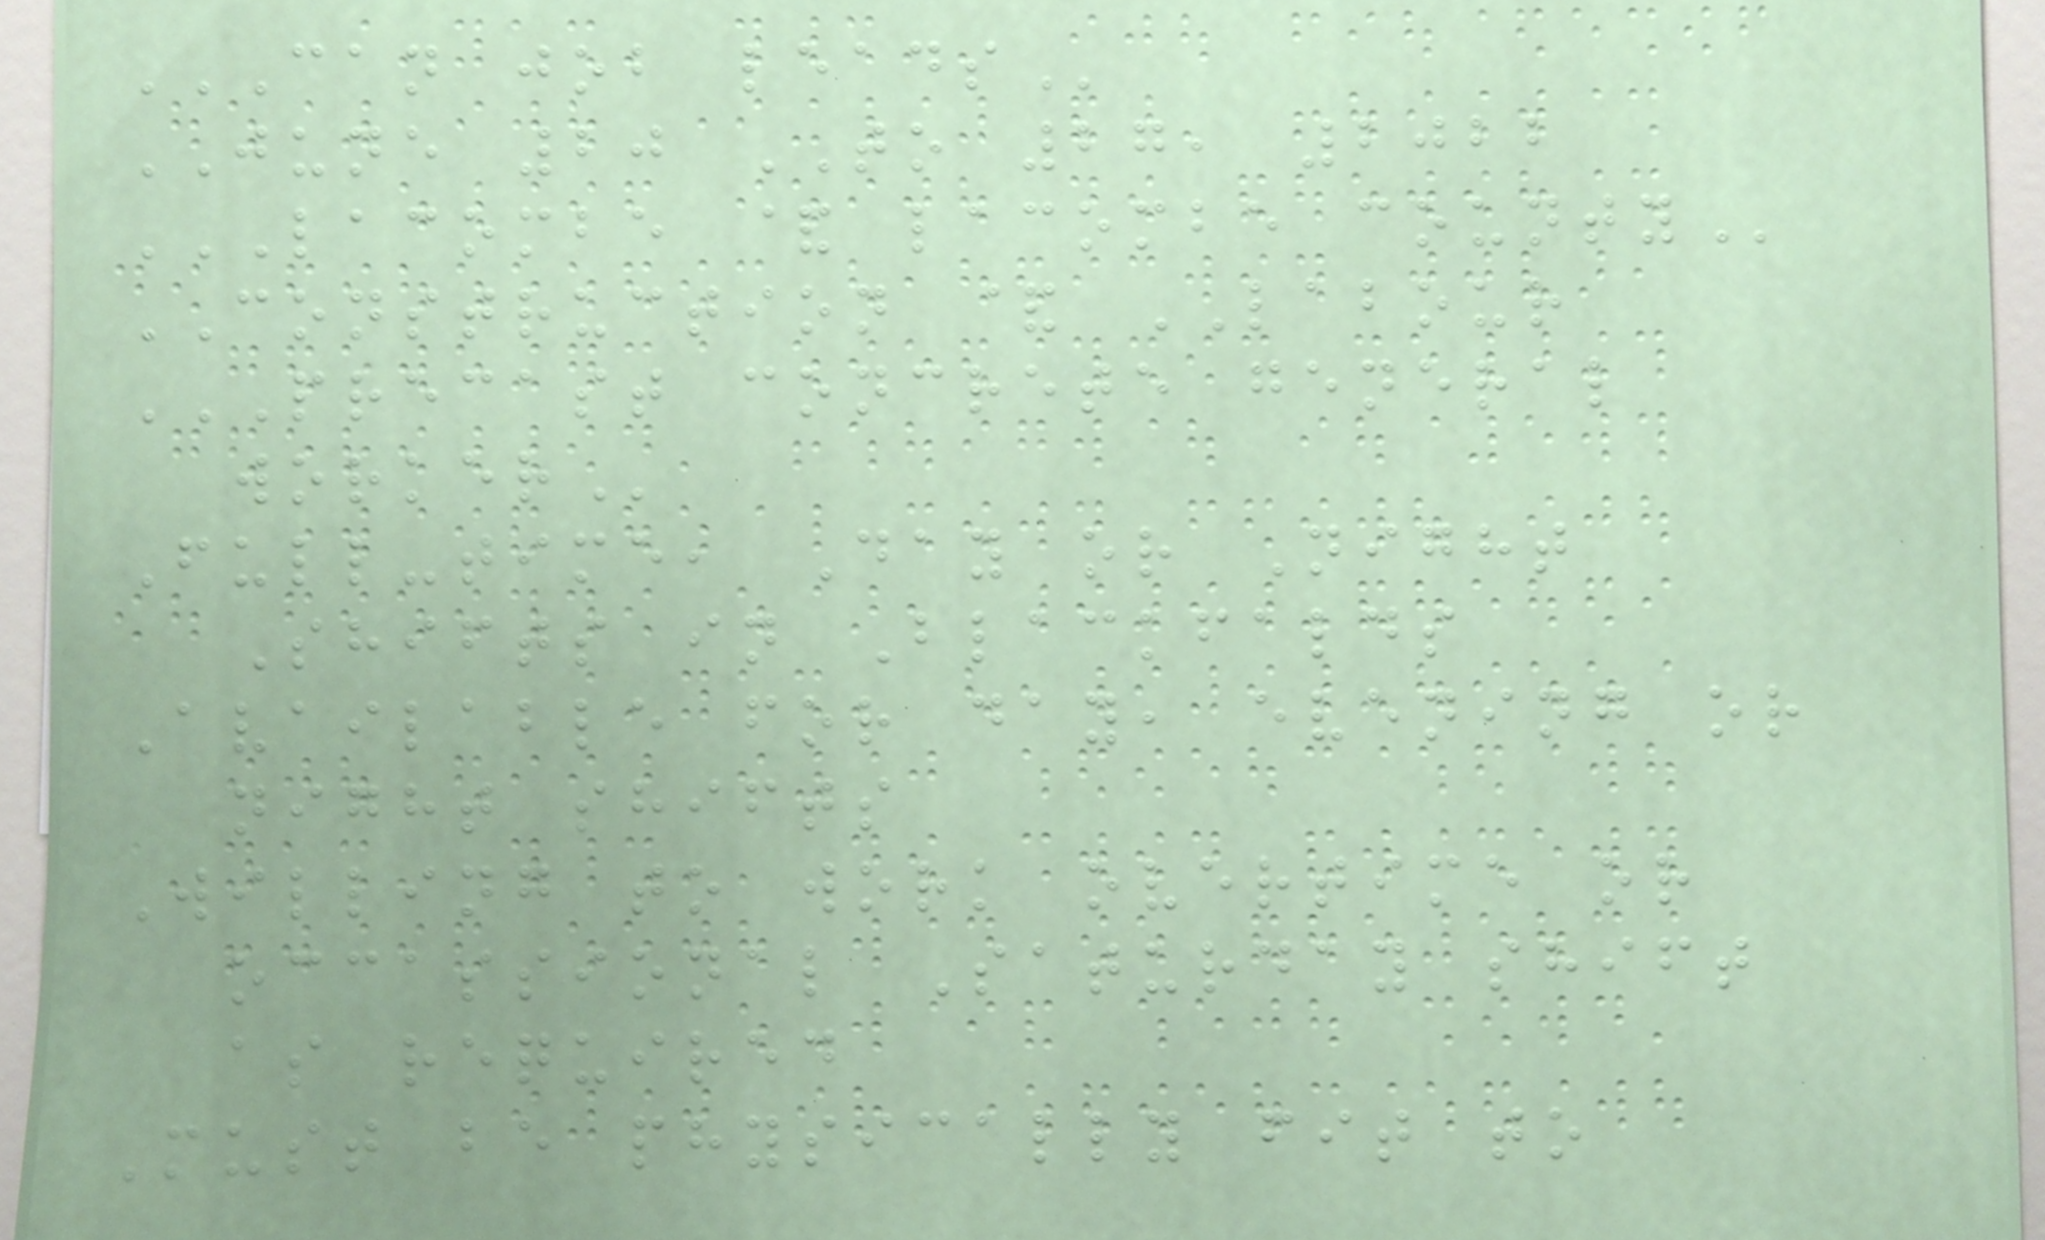CAN JOB LEADS
JUNE 20 TO 27, 2022
LACOMBE & LACOMBE COUNTY
CONSTRUCTION & LABOUR
PRECAST CONCRETE GENERAL
WORKER
Full-time, Day or Night
Shifts in Blackfalds
Available for day, evening or
night shifts
Willing to work overtime or
occassional Saturday shift
as required
Must be physically fit to
